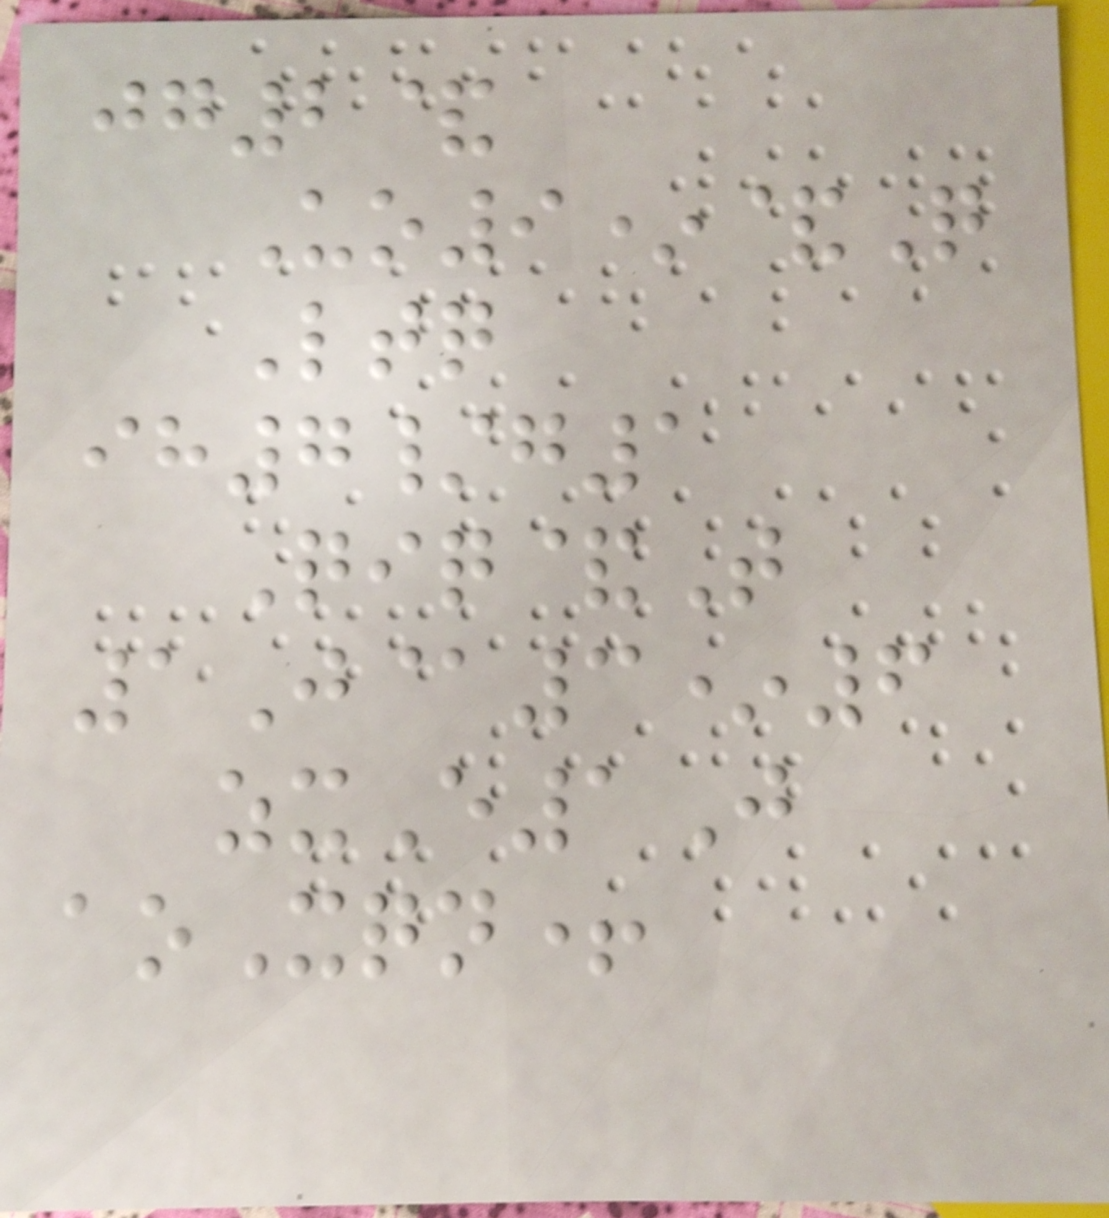jg2&
Uo9*&Q
Ltq
ih7/g1
Qiq&T
1J@3*6
zxE1J
aoXqn+
